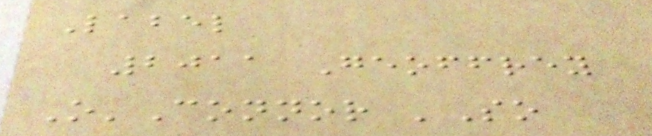Label
2011 Geoffrey
O'Connor 'So
